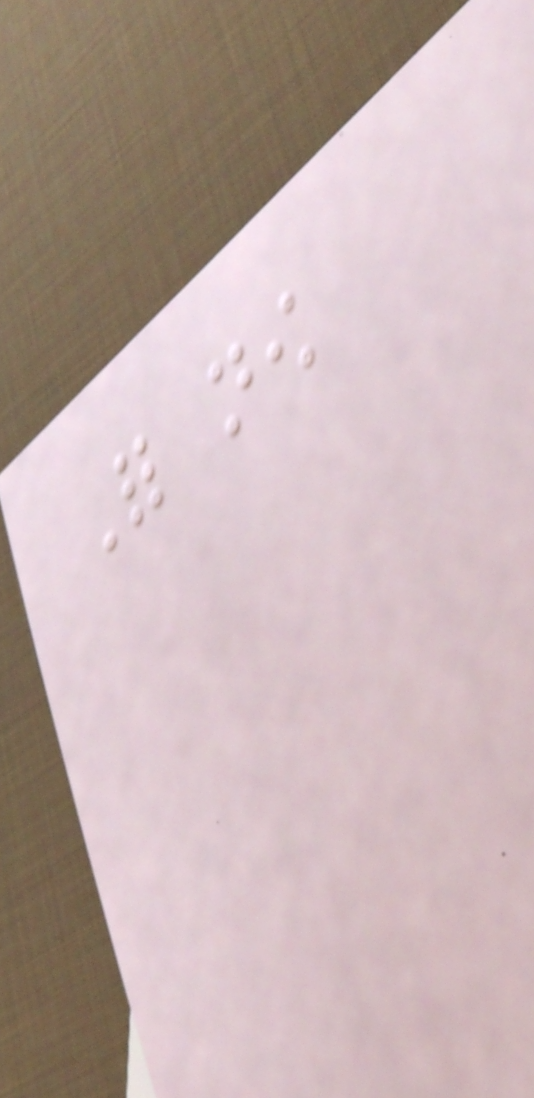For now
